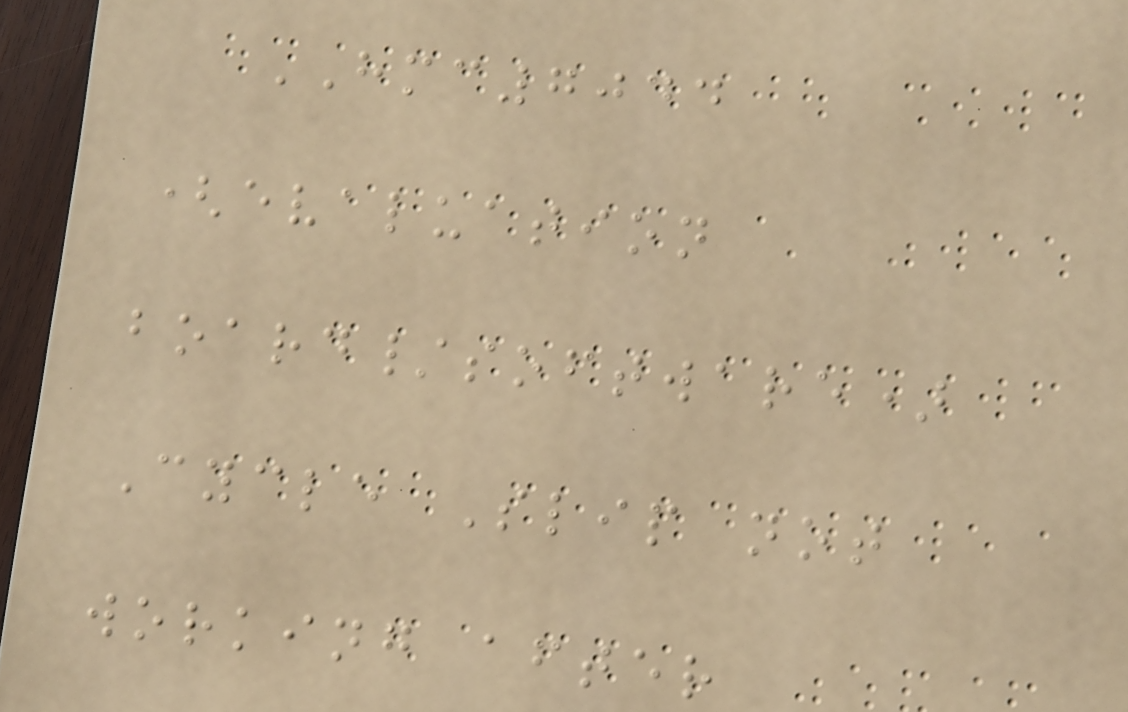HMC7044
(evaluation
board/software)
Cycle Slip not
working after
